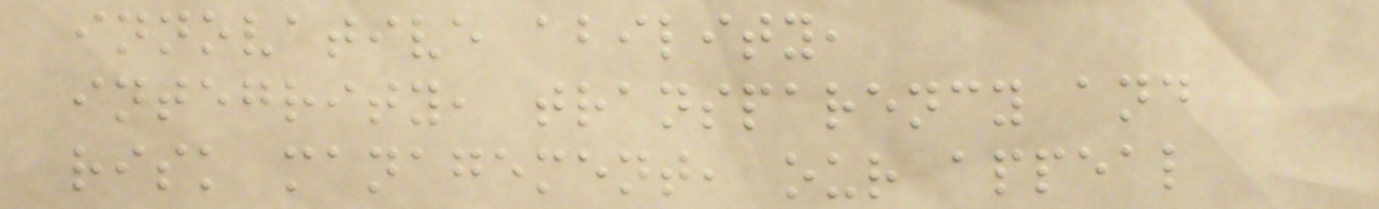innovative ability,
integrity, transparency and
risk management, our appeal
